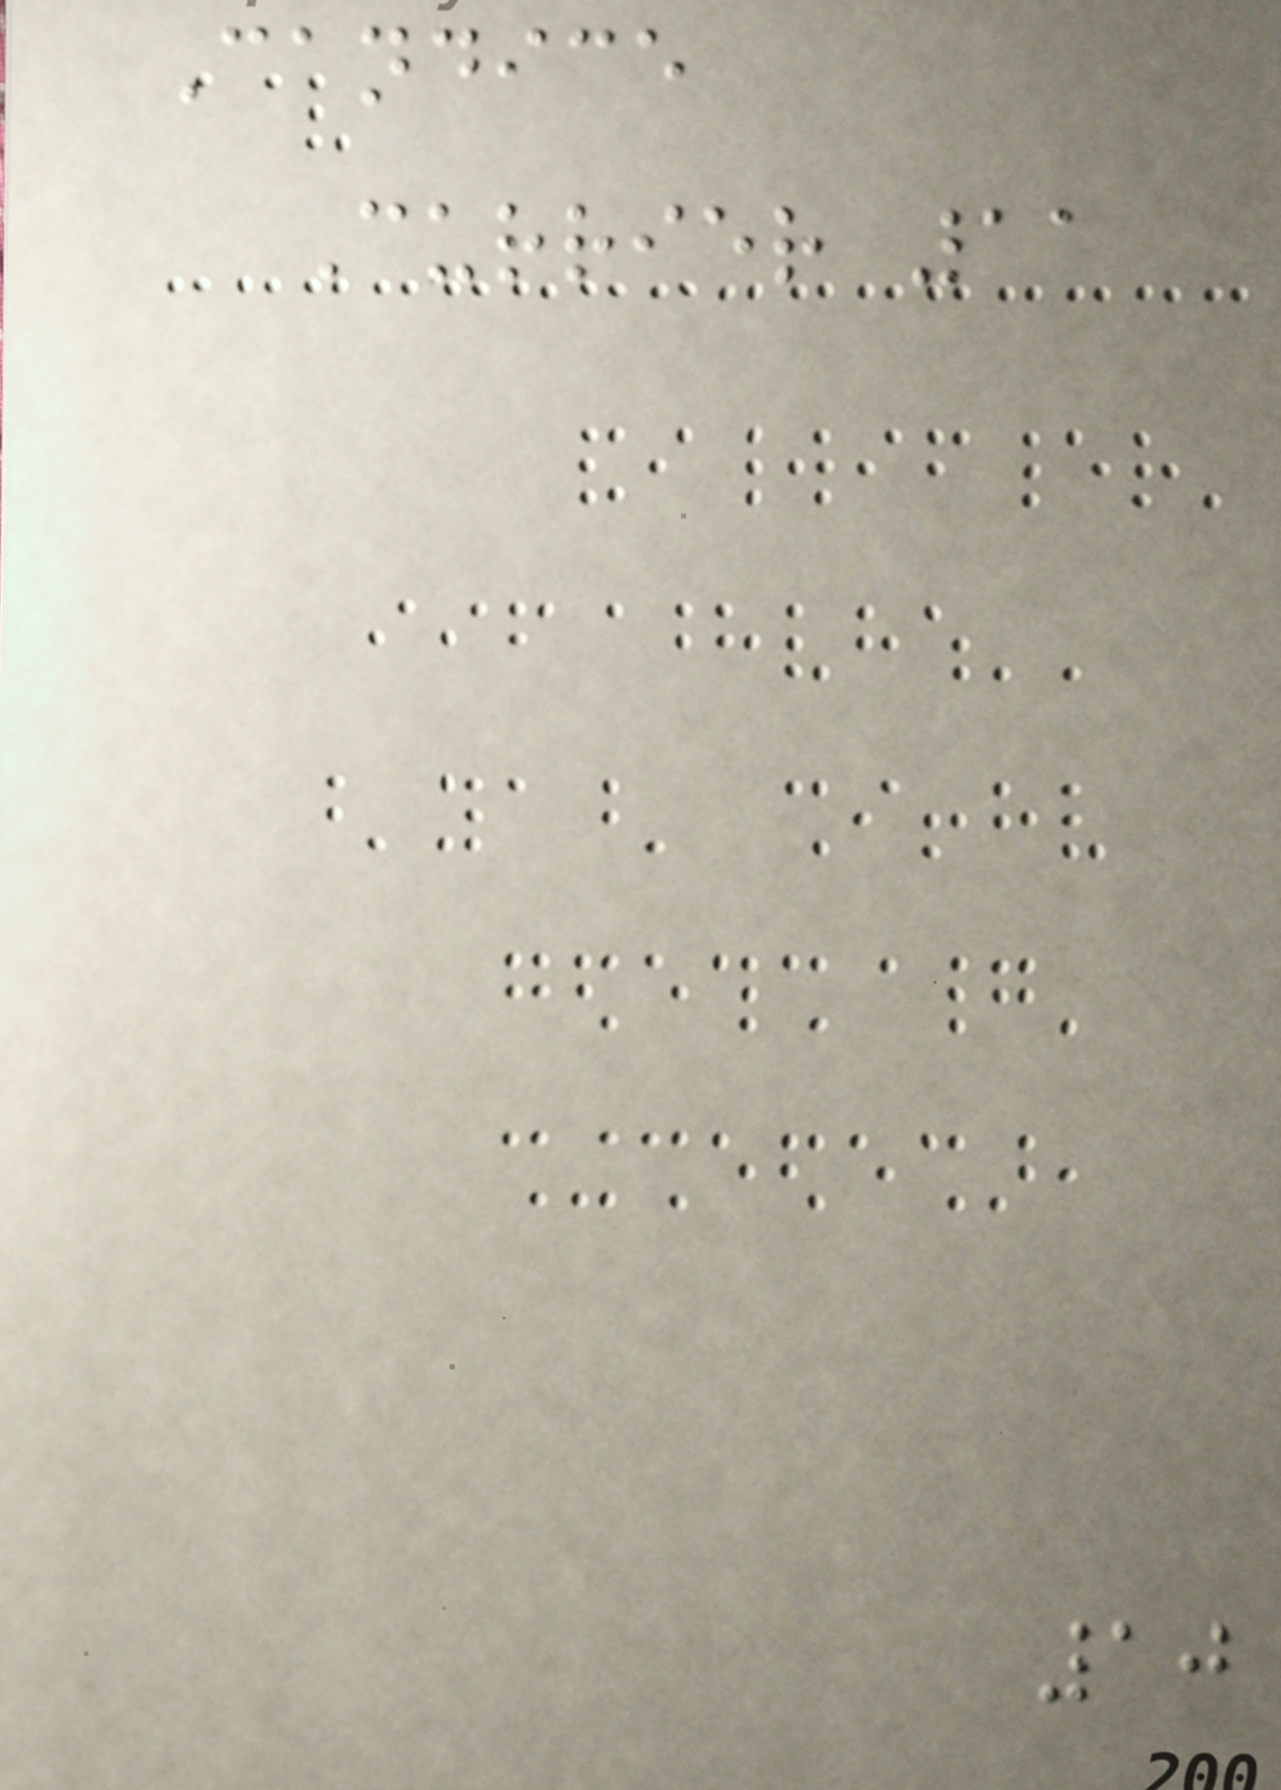Candice
Currier 11
10
